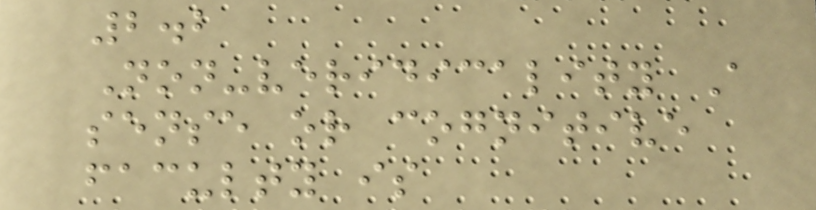2.2
Non-veridicality A
sense or cognitive
faculty is
